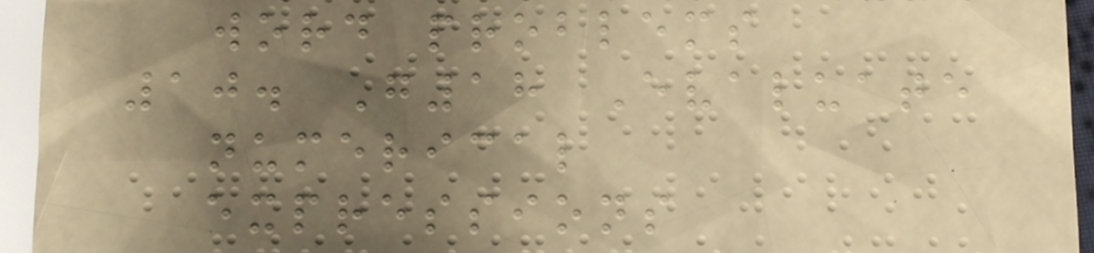word problems
10. G18 Evaluate
numerical
expressions
